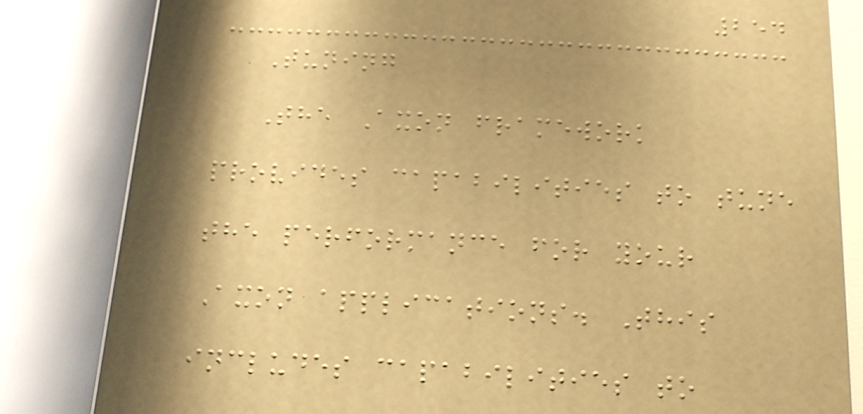254
Tuning
The Axon framework
provides capabilities to tune
the performance for your
Axon applications. This
includes capabilities to
